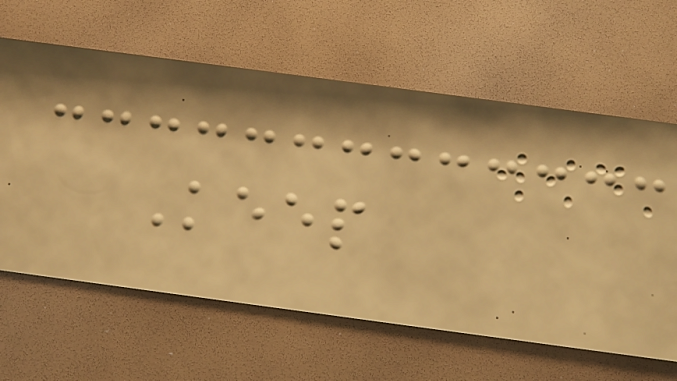Keep
